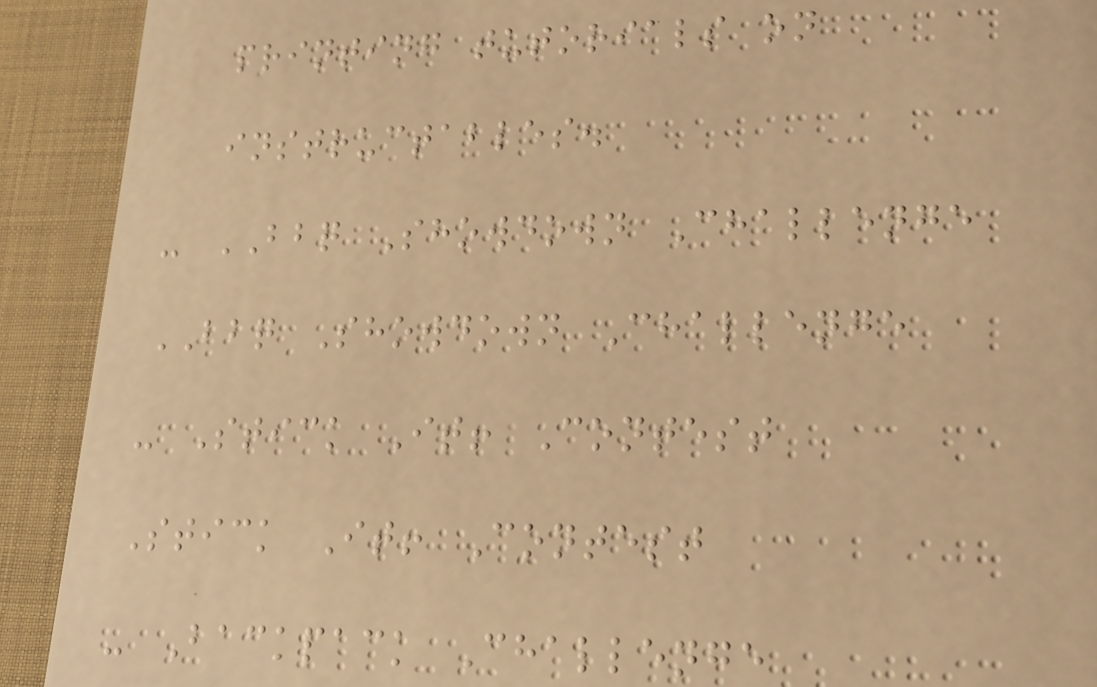printing tutorials on
instructables.
- BBQ Showdown Challenge
BBQ Showdown Challenge
- Stick It! Contest
Stick It! Contest
- Backpack Challenge
